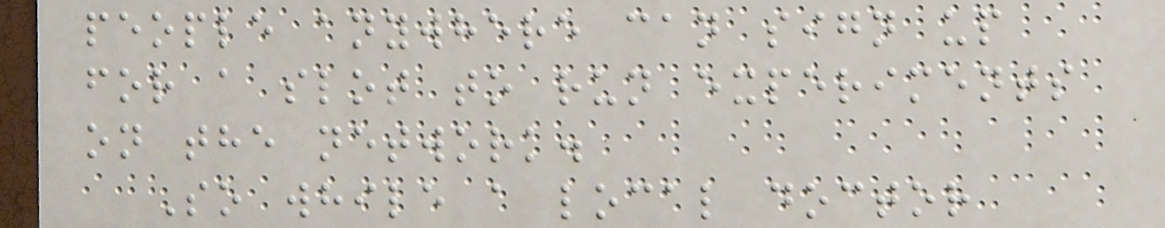people anywhere can sign up
for a slot to run experiments
on the network.
So while a local doctor
